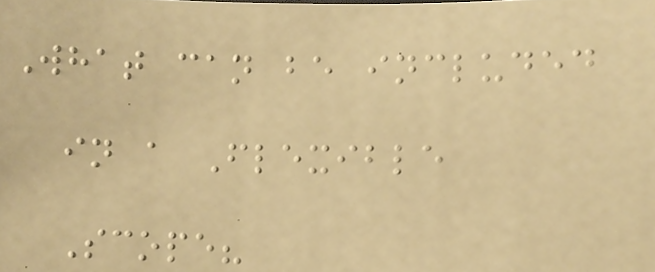What can be included
in a Flexible
Scope?
